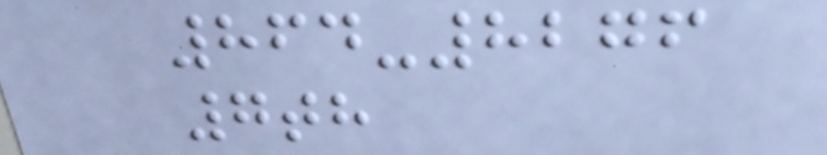864-8276
7th
